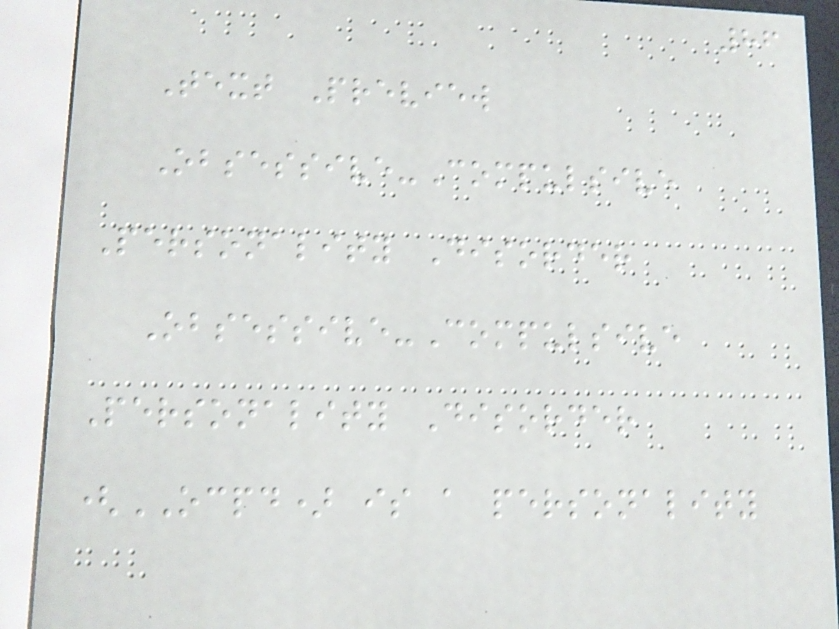86
Text Preview
Obsessive-Compulsive
Personality Disorder
Obsessive-Compulsive
Personality Disorder
(OCPD) is a personality
